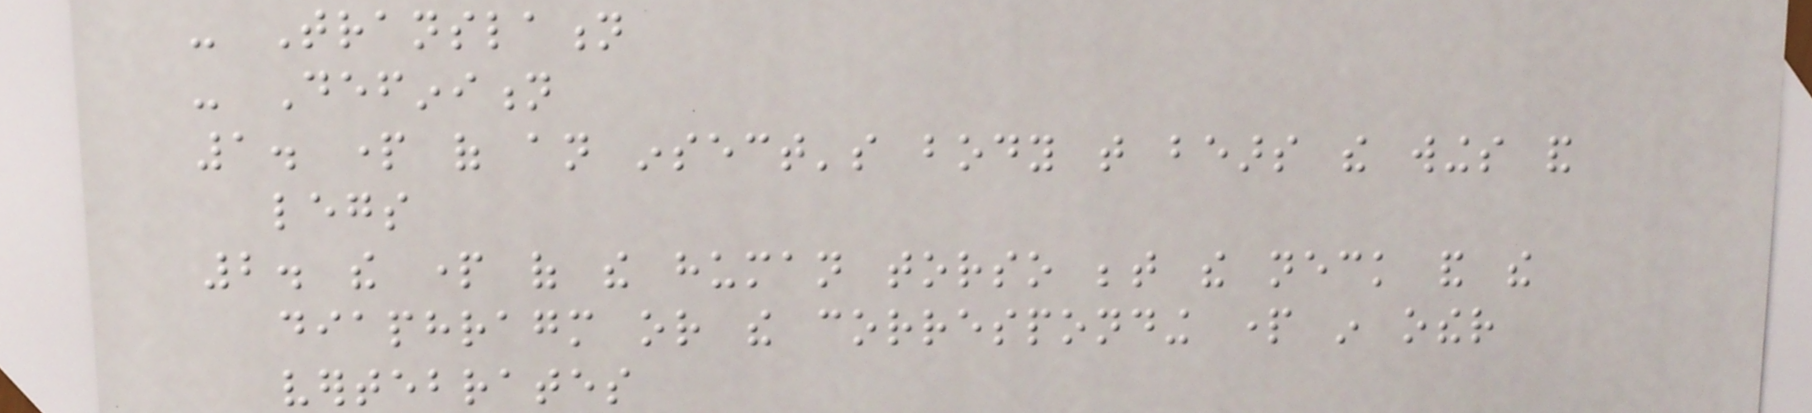- Translation
- Definition
1. part of an insect's body that bears the wings and
legs
2. the part of the human torso between the neck and the
diaphragm or the corresponding part in other
vertebrates
